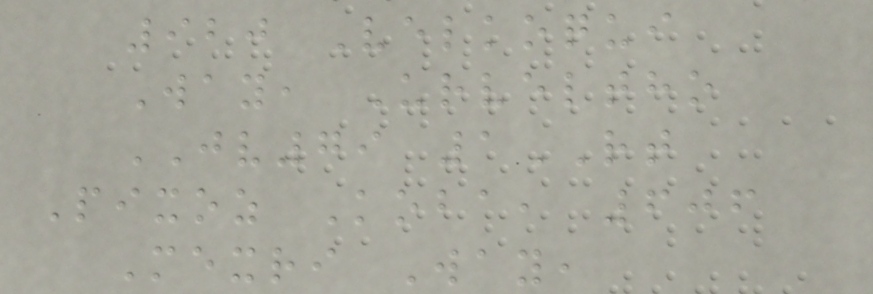920 Velkoqui
Way, Urveltho
JV79 1RT
Pixoz Koba, 606
Mexri Way,
